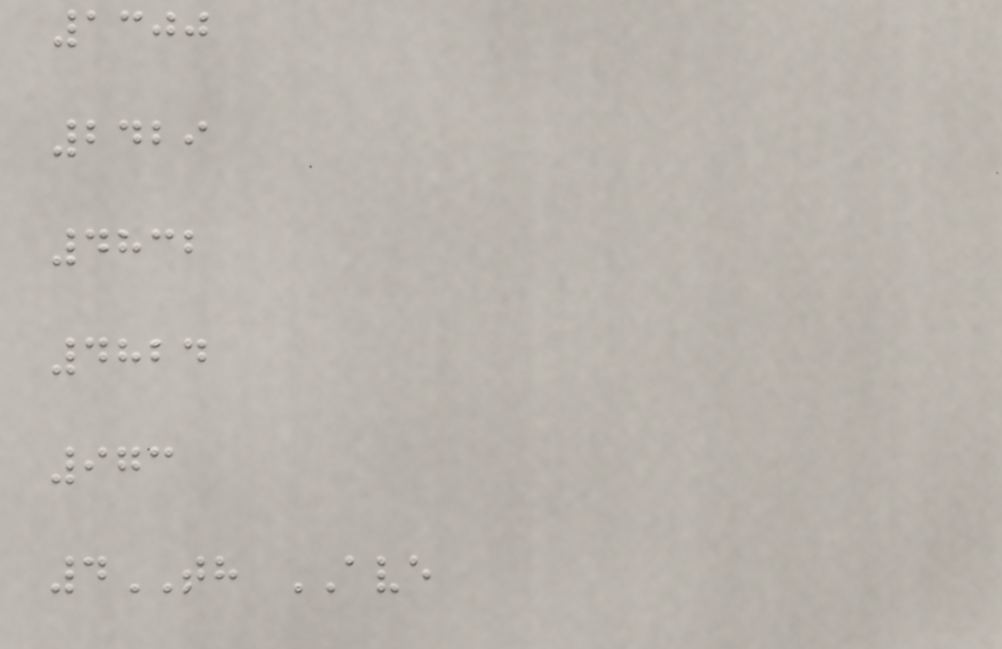1300
2429
4832
4824
973
4TH AVE
